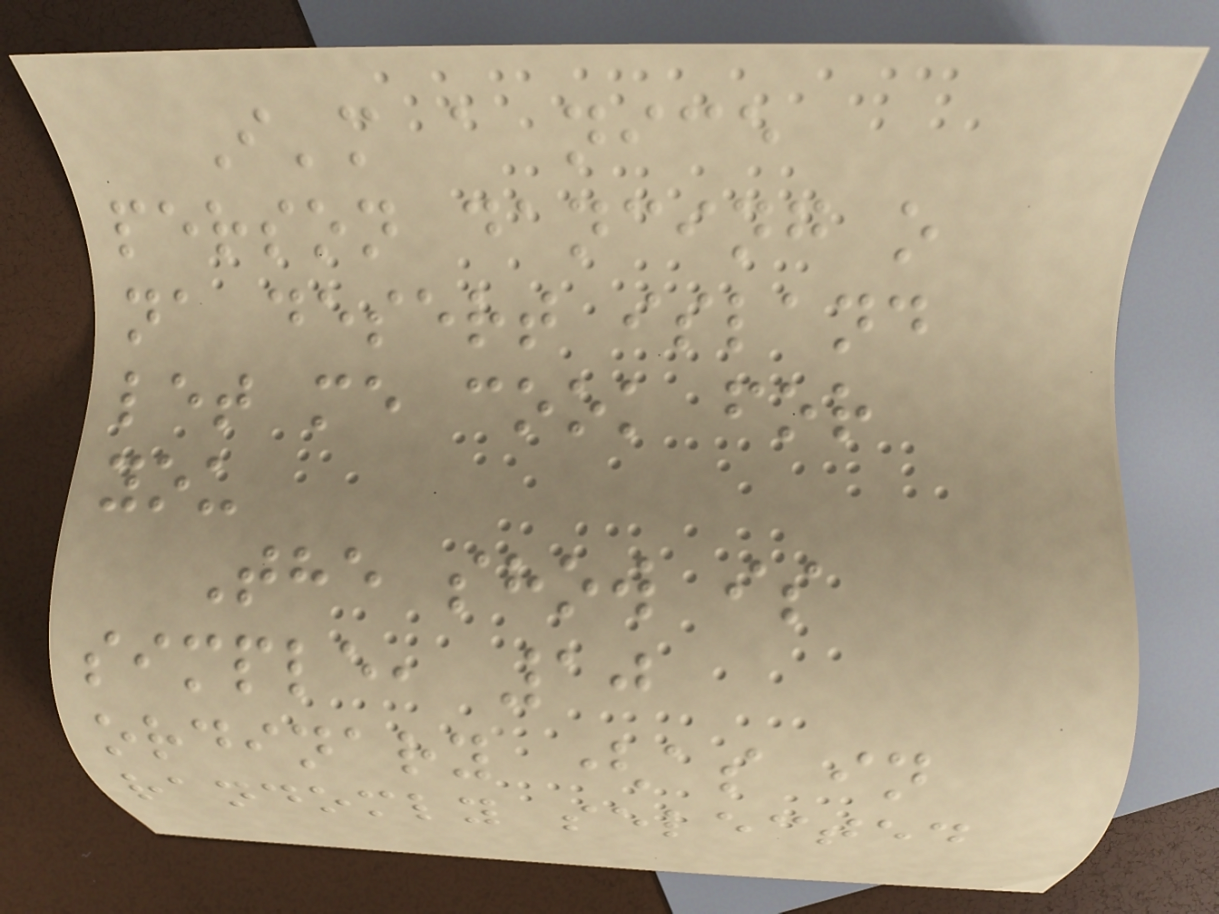I'm a nice
person dancing o
na desert island
let me cook for
you
The show is
simple, 10
ordinary (as in
randomly selected
